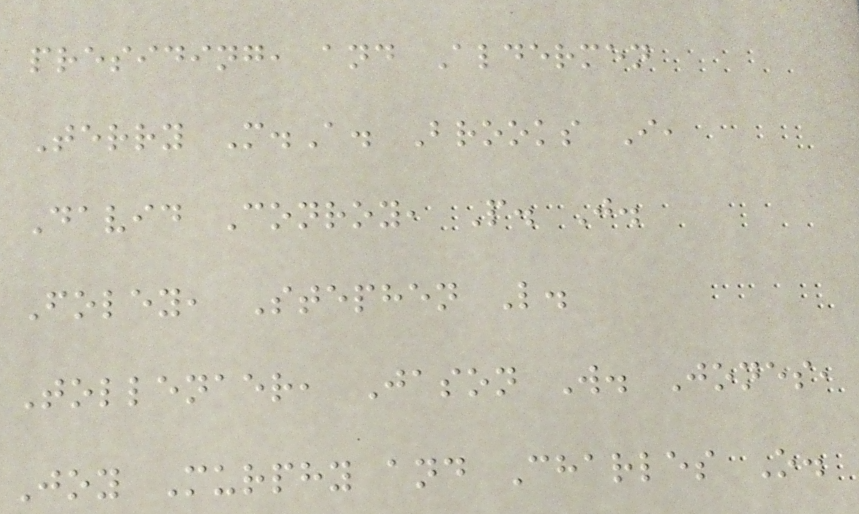presiding, and Aldermen
Terry M.A. Brooks I,
David Conroy, P. J.
Foley, Stephen L.
Tollenaer, Jason W. Jones,
Joy Murphy and Charles O.
